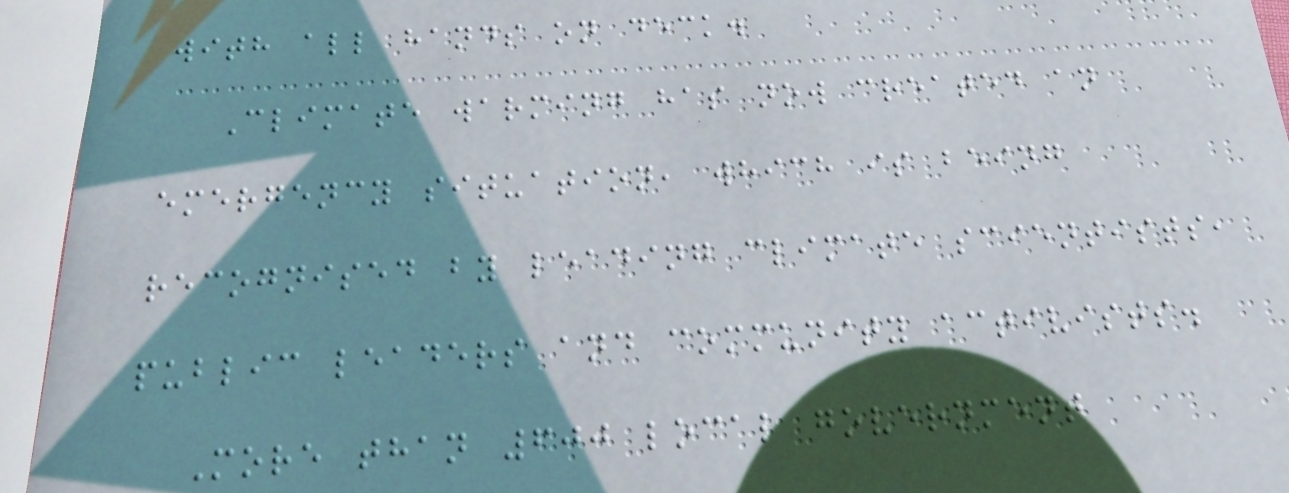with all hands on deck.
Climate warming has now created an
emergency situation, which is being
recognised by leading climate scientists,
public leaders and community activists.
More than 600 local government
